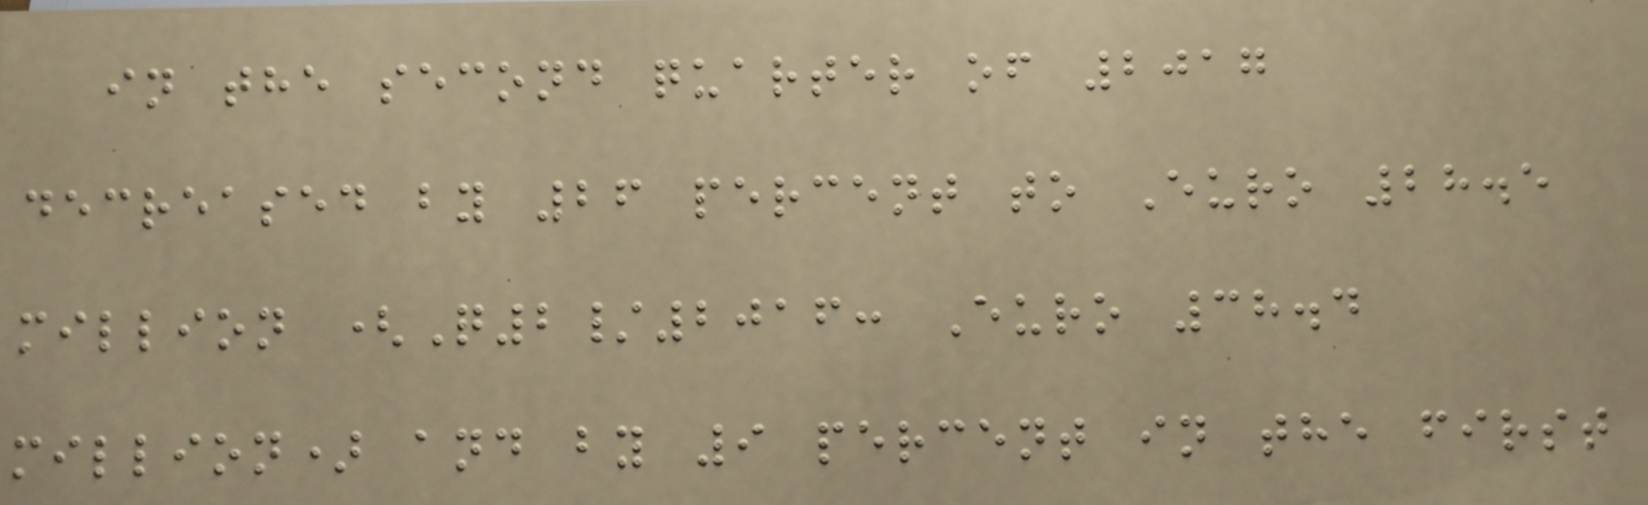in the second quarter of 2017
decreased by 26 percent to Euro 28.5
million (Q2/2016: Euro 38.4
million) and by 9 percent in the first
